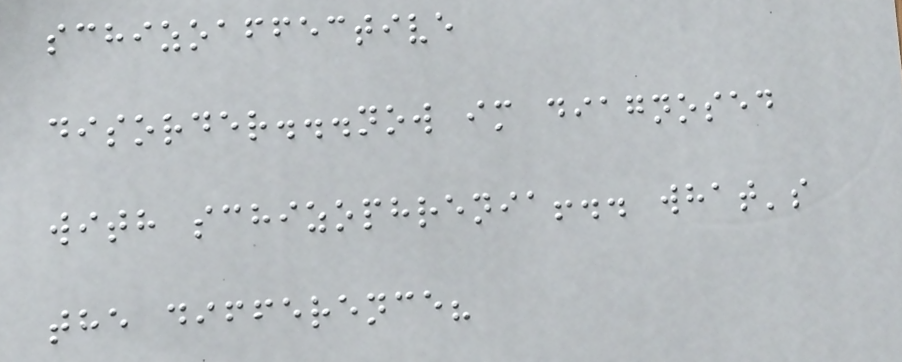schizoaffective
disorder...now im diagnosed
with schizophrenia!.. what's
the difference?
